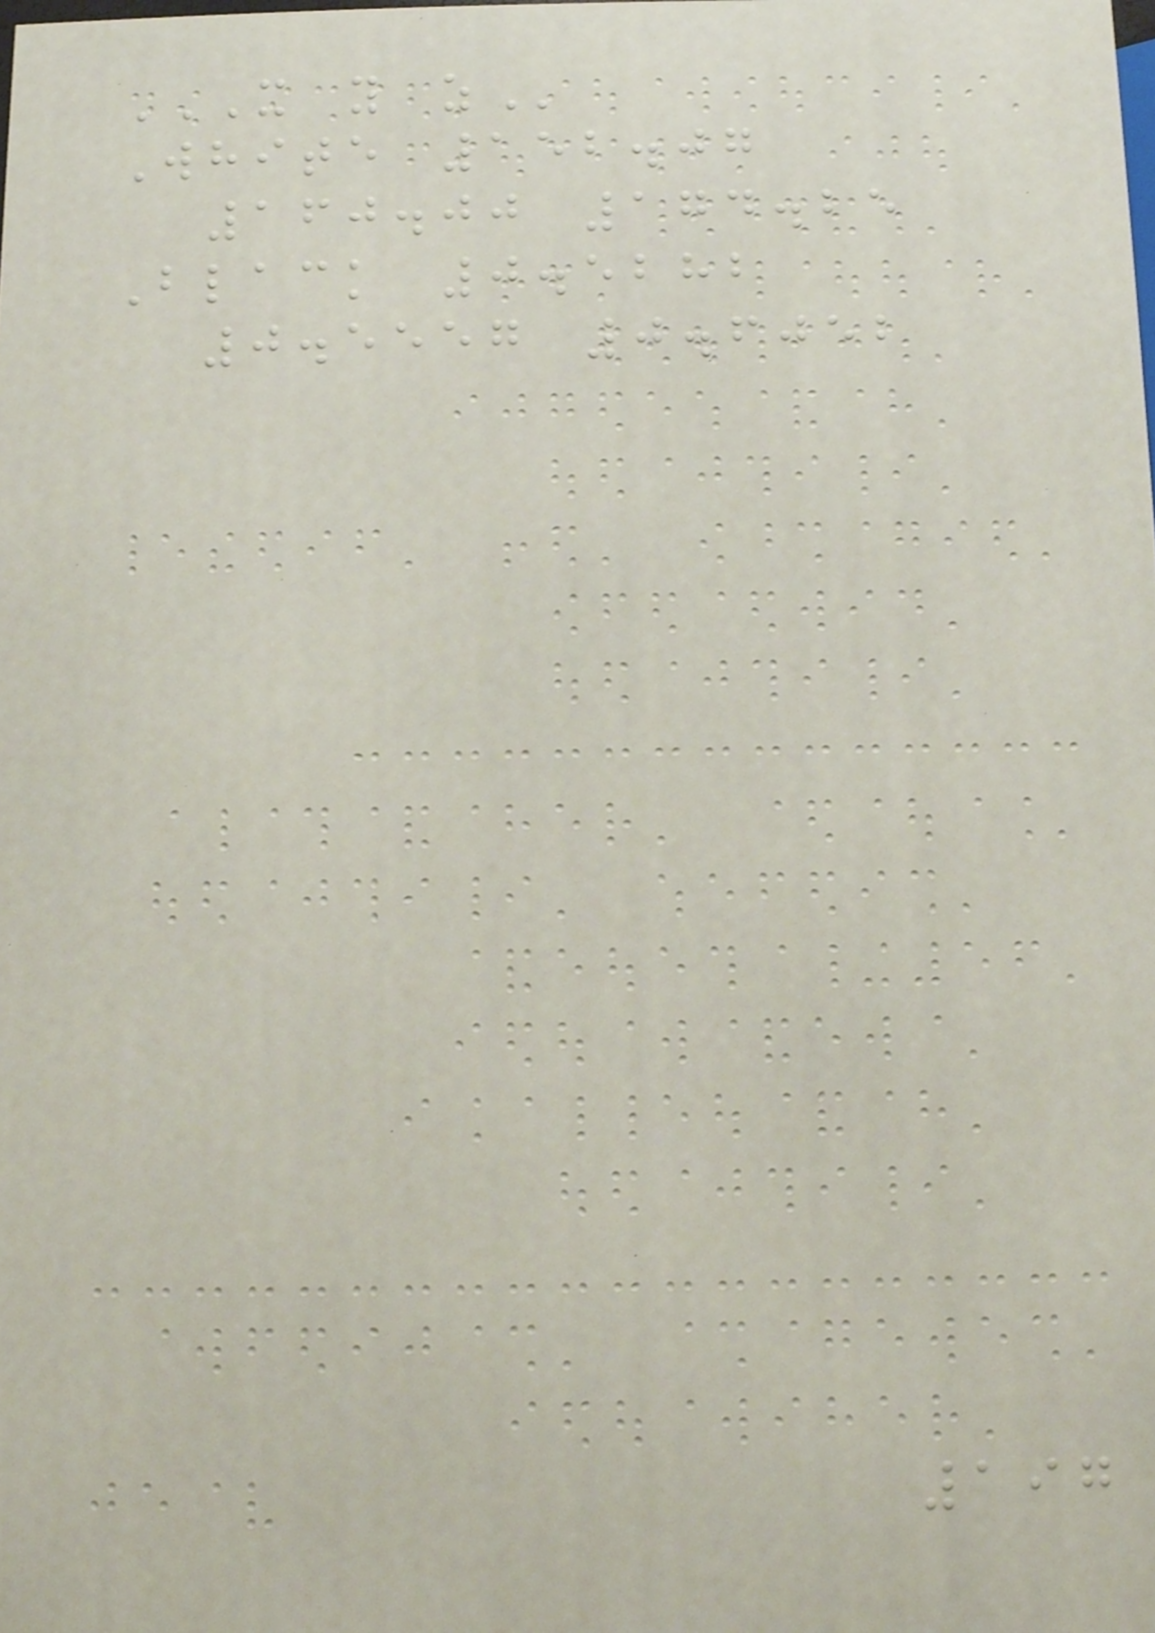X Y Z
White 152.07
160.00 174.25
Black 0.5282
0.5557 0.6052
197
